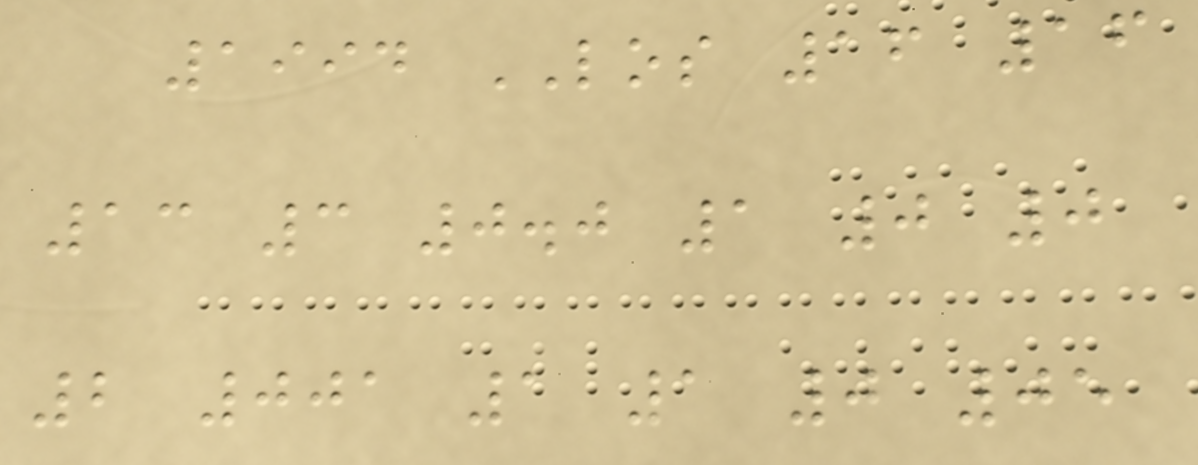1994 LOS 16 16
13 3 0.0 1 0 0
2 001 1 1 0 05
